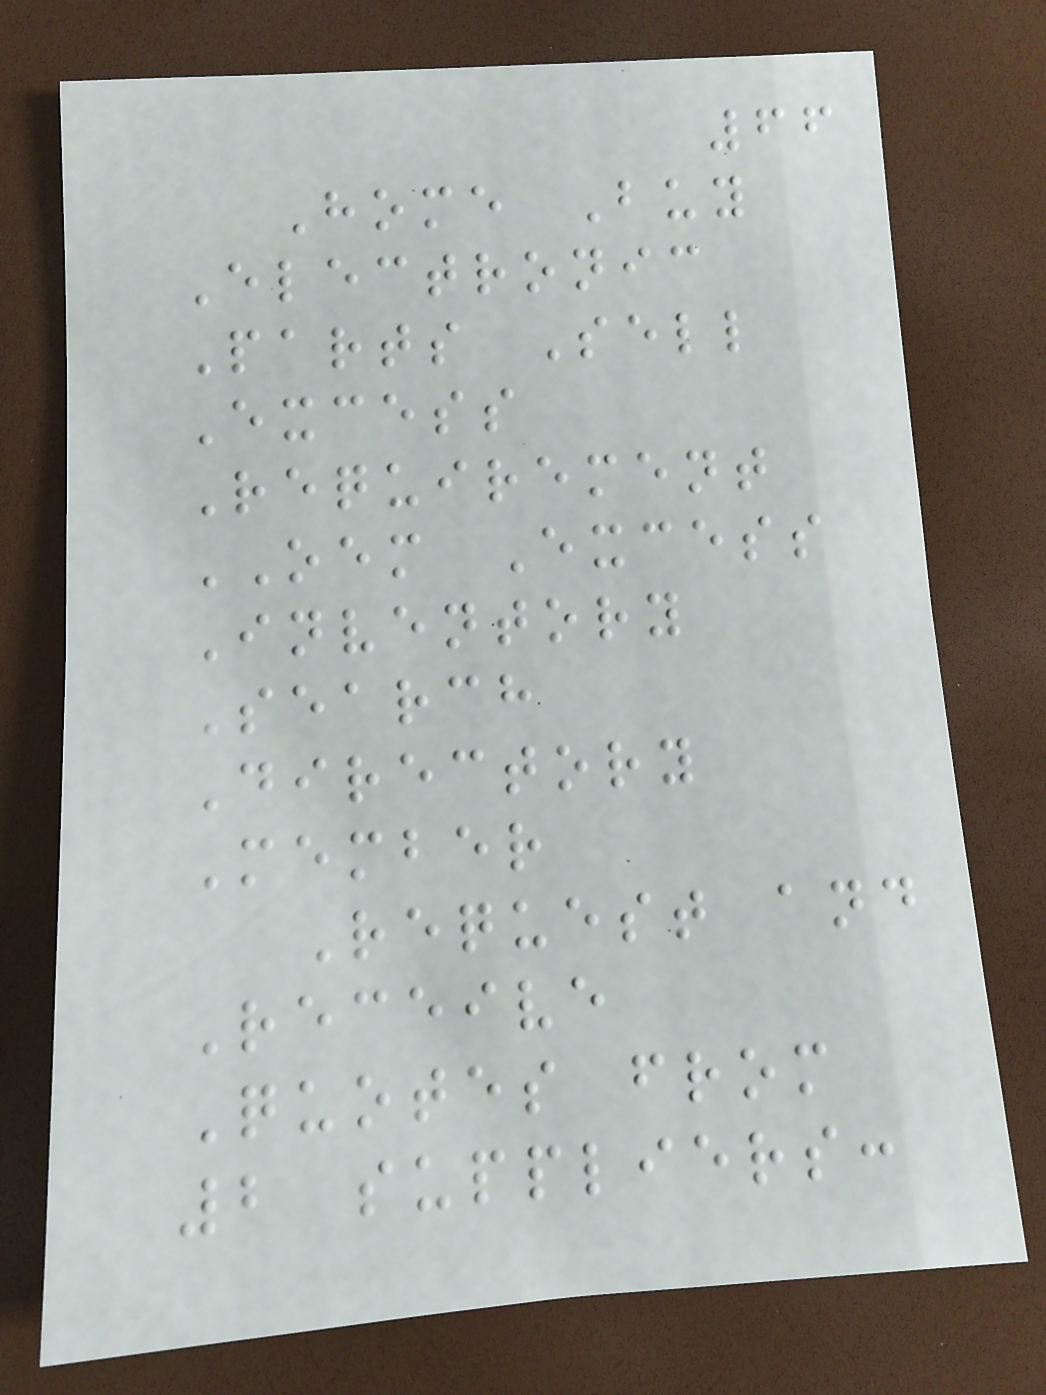66
Home Buy
Electronic
Parts Sell
Excess
Requirement
OEM Excess
Inventory
Search
Directory
Member
Request and
Receive
Quotes from
2 suppliers:
